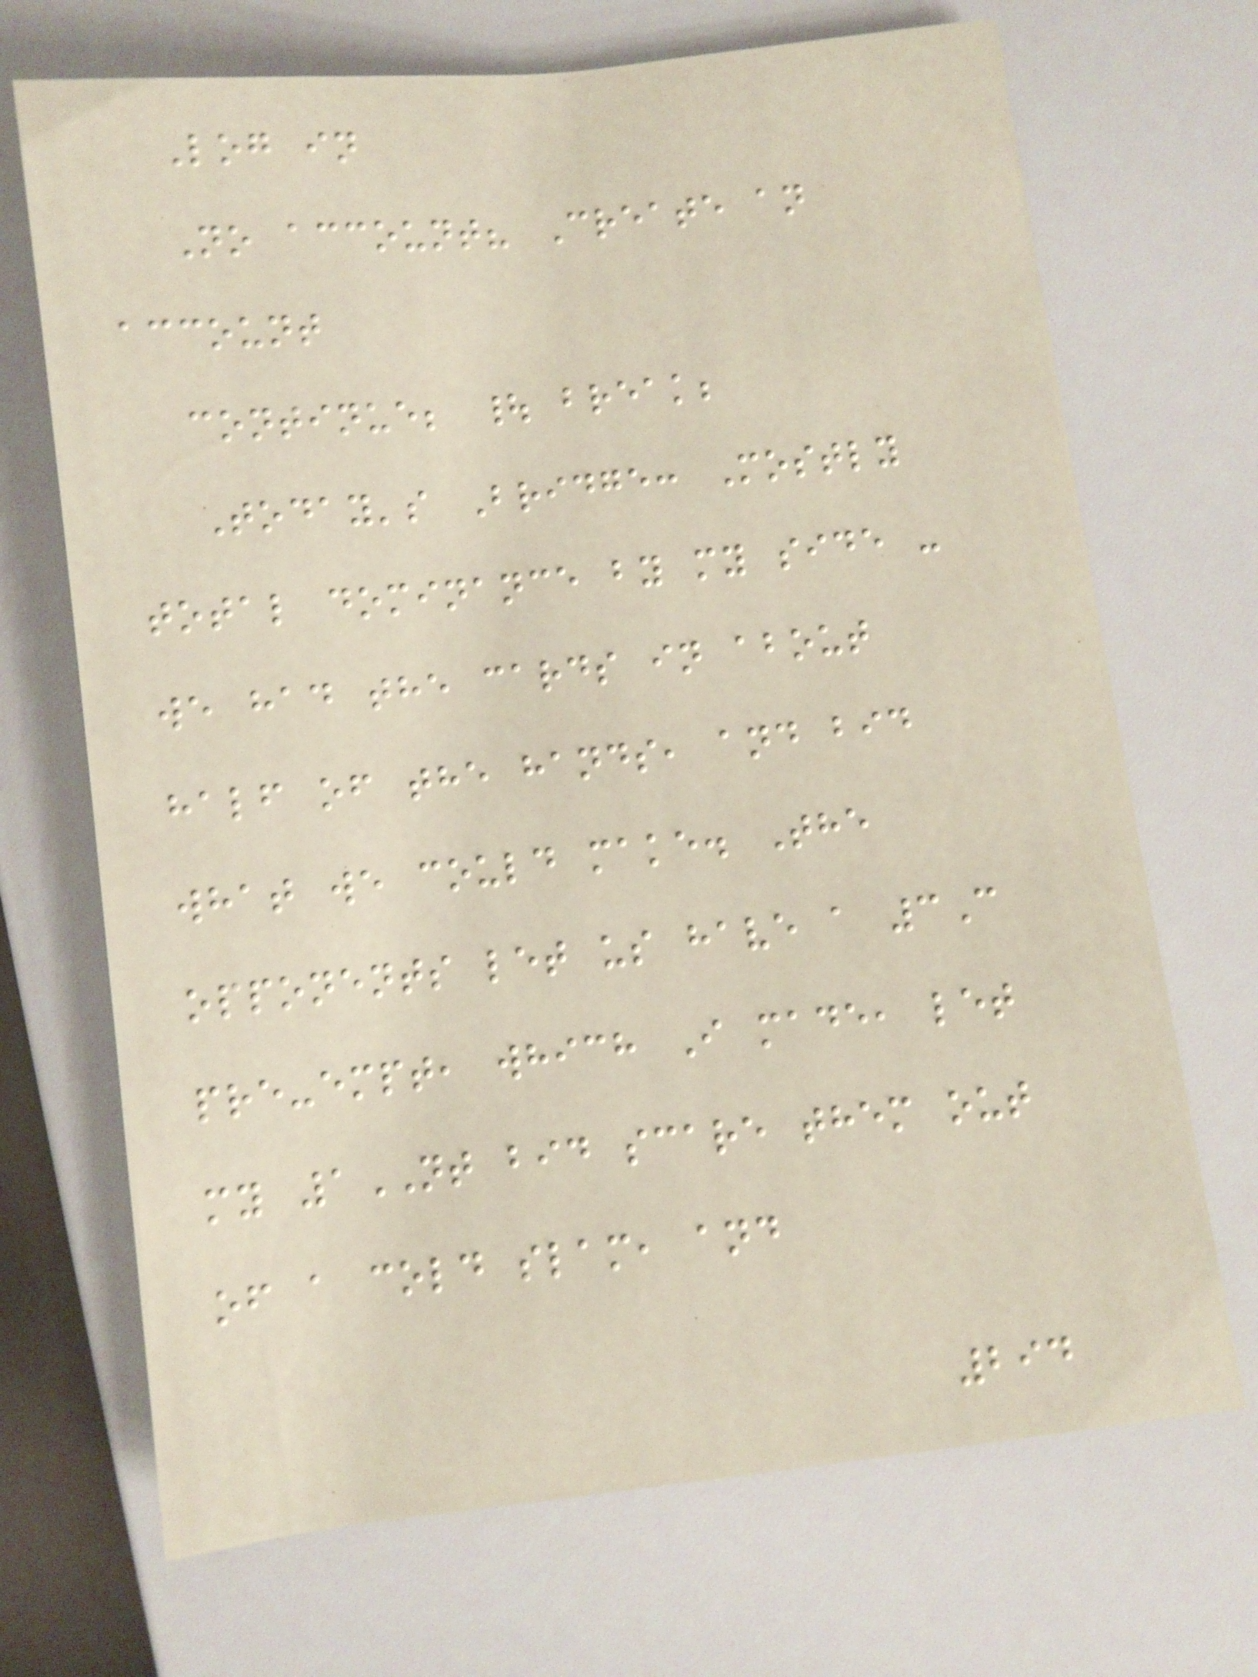Log in
No account? Create an
account
continue; | break;
Today's Bridge: Mostly
total dominance by my side -
we had the cards in about
half of the hands, and bid
what we could make. The
opponents let us have a 3C
pre-empt, which I made, let
my 1NT bid scare them out
of a cold slam, and
294
